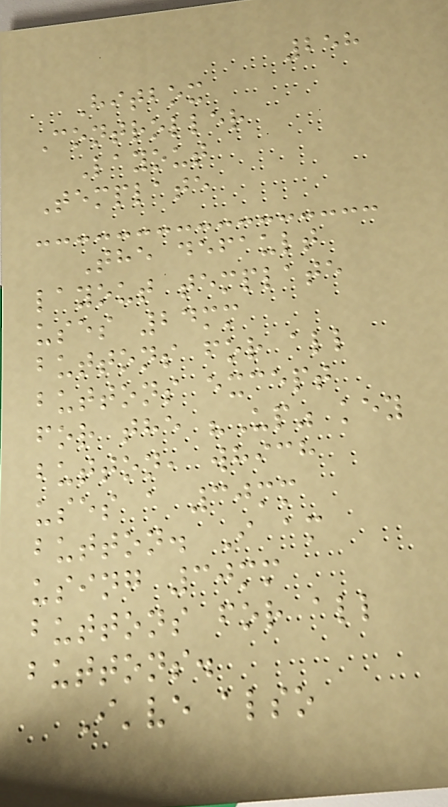258
Hitbox
Controller
Layout
Template
The default
layout template
uses 24mm
buttons for all
buttons except
for the "Up" key
button, which
uses a 30mm
button. I am
using 30mm
buttons for all
buttons.
I've also
